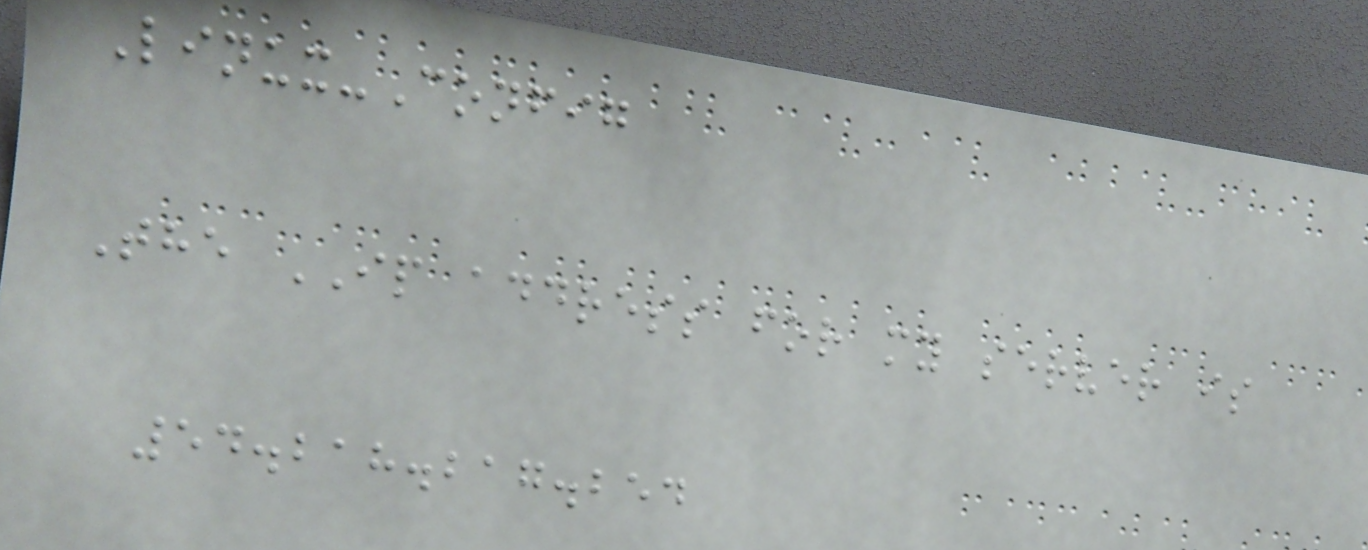Linux-Config
The IP address for my server is
54.218.217.254
